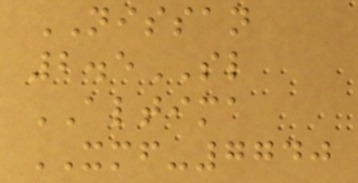NISSAN
2.5SL
ALTIMA
XMF-7740
